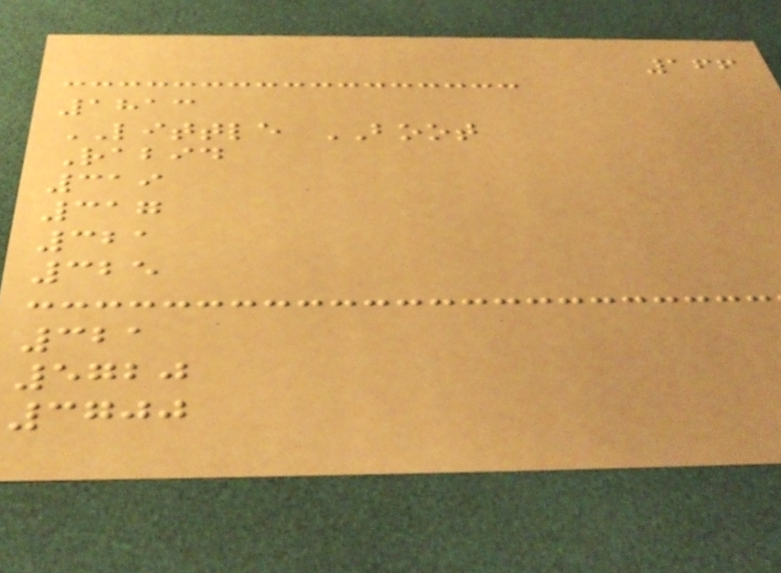166
1813
LITTLE BOOT
Rabid
319
317
321
325
321
5720
3700
